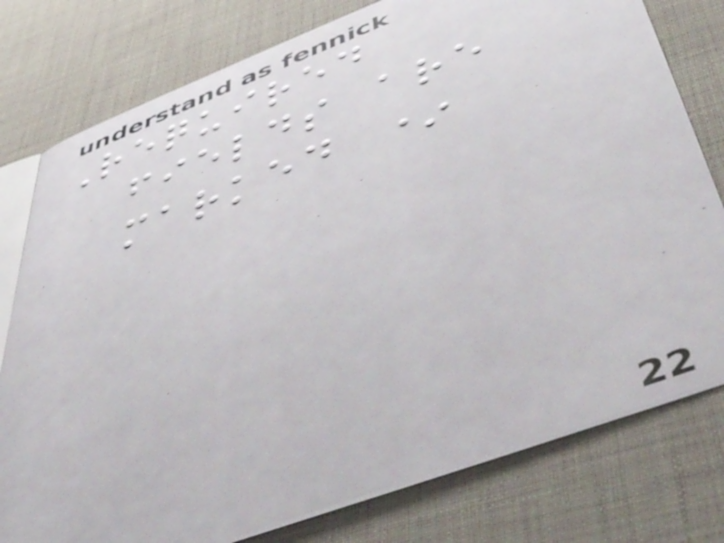Required
fields are
marked *
